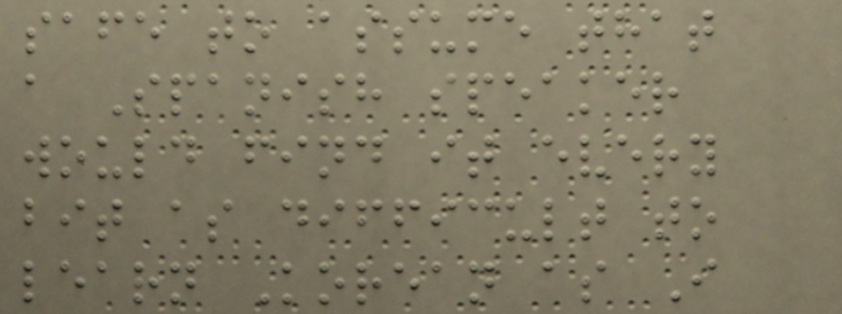safe to assume that
a Spanish speaker
would find it every
bit as difficult to
learn Korean as I
